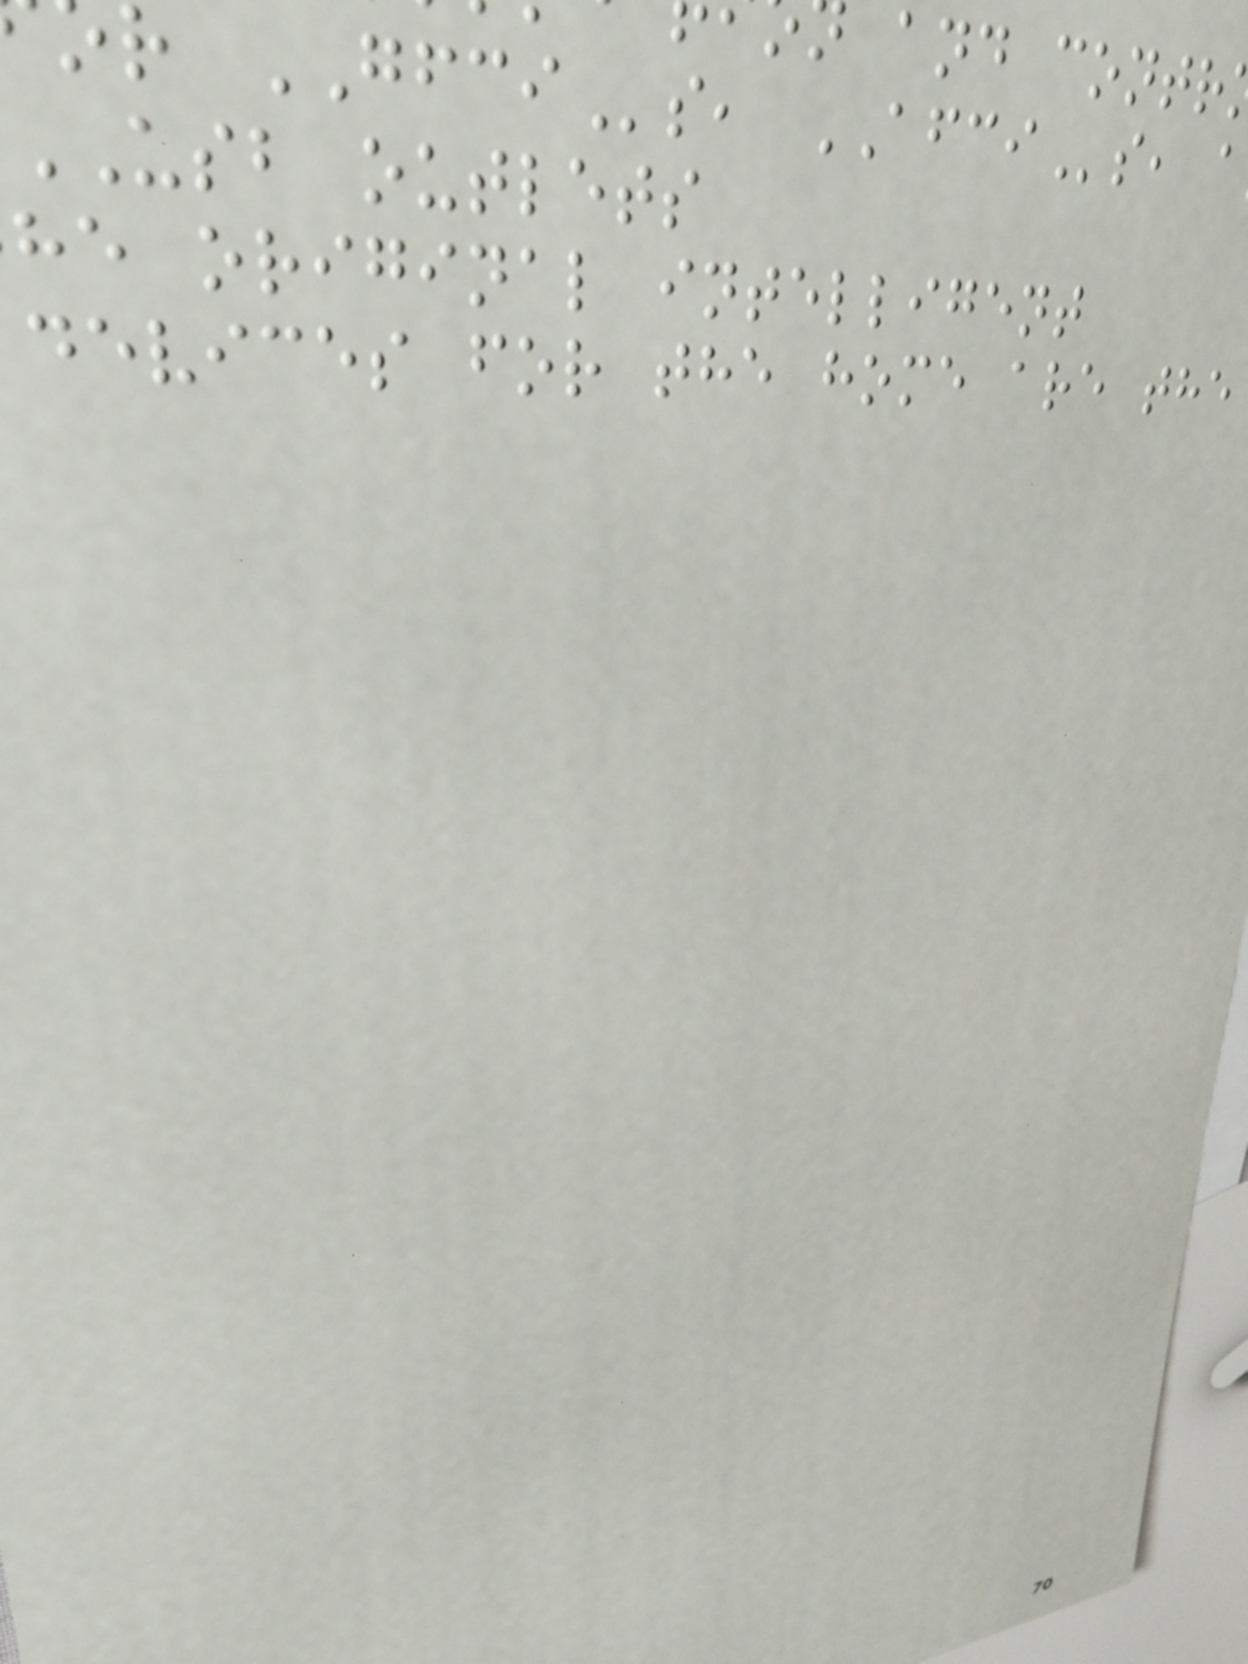and contr
r GFCIs, AFCIs, a
USB outlets
he original intelligent
devices for the home are the
